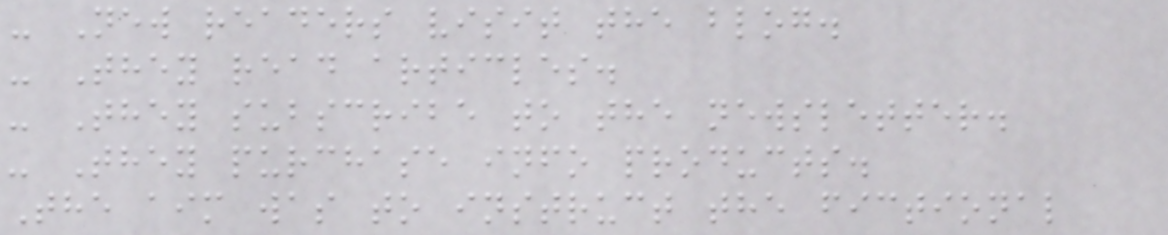- New readers visit the blog.
- They read articles.
- They subscribe to the newsletter.
- They purchase info products.
The aim was to instruct the fictional
